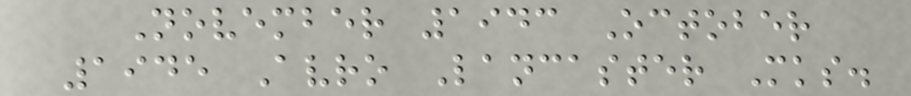November 1943 October
1945 Avro Lancaster Mks.
